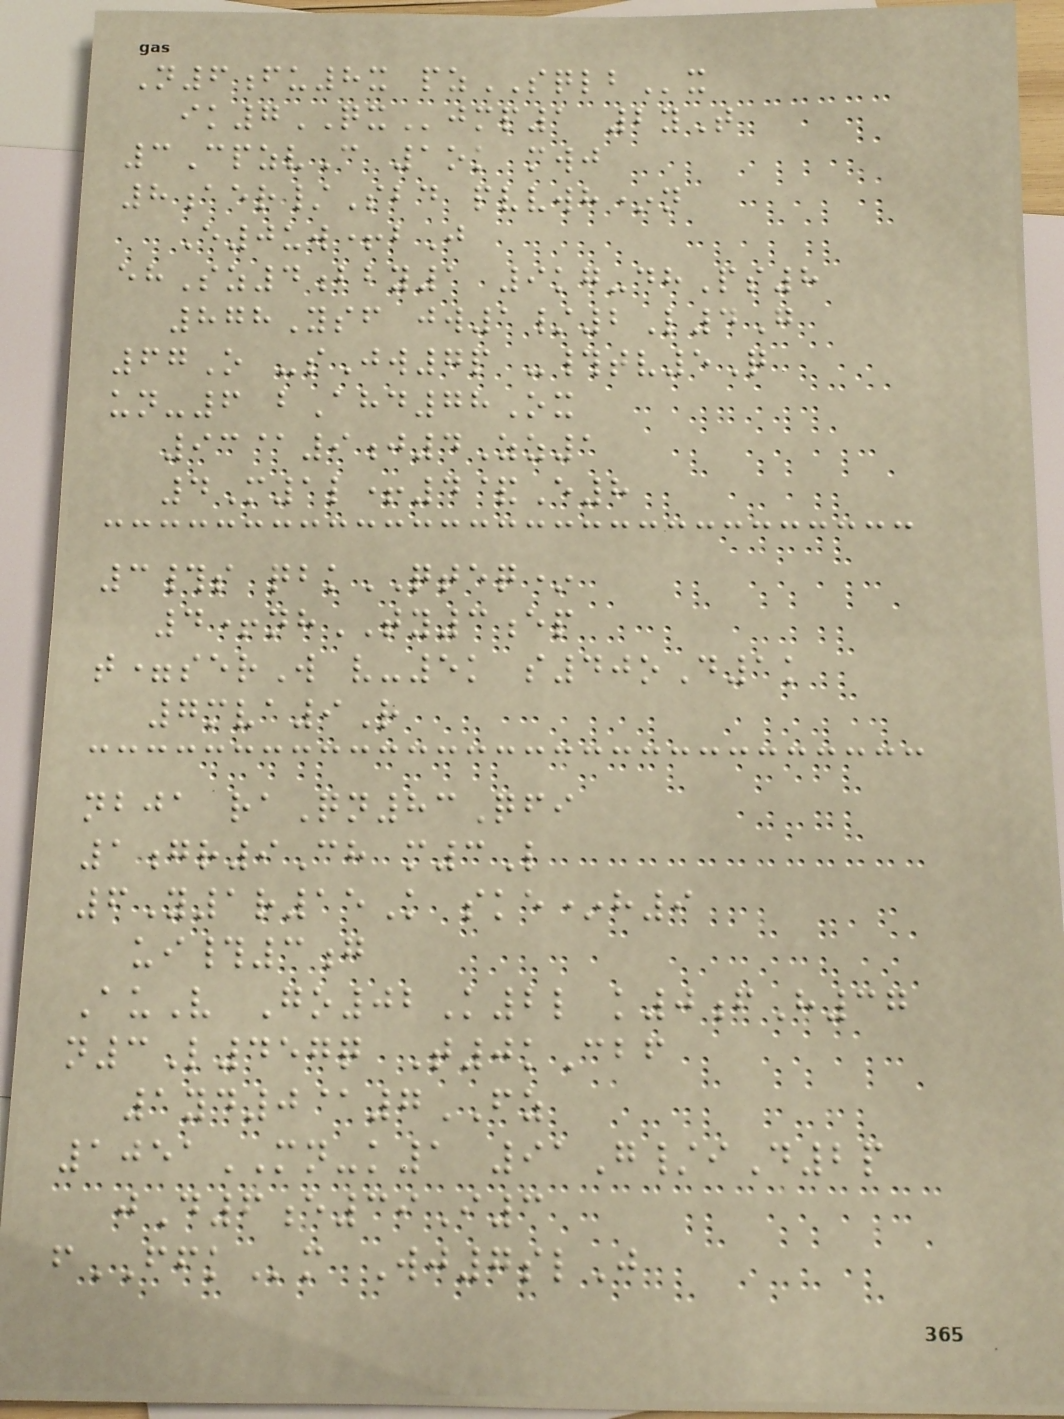N6fu8x pzSQLBx
ik7QXjmp1 2yT
3CpzvC 1ok mwj
8aer/Sbd pvvwh*n
E0uw+bJ
ehSz4bby1 9kg-dhPs8
878Ysf jw1/2L4G
67O -sJw7p -#tv5Q
un-6 bAhd78Ox
93@9j4Zz1
4M1l+4&E8
3#s qbkQTEQ*
4+nhTY3ep
t=serW v-5k s40oD1k
7mva9R
nbja raQn83Qfi
1gr9Ch m3L
6Y1r15K ske*h9
ui#3g
AuV Go02K2l k0fH37
n3L457q T0kCbf
1yd0@7FZ
1051MN-k1 91G/iD2p
jD6e39I3
fFFKm Wj7slJ
